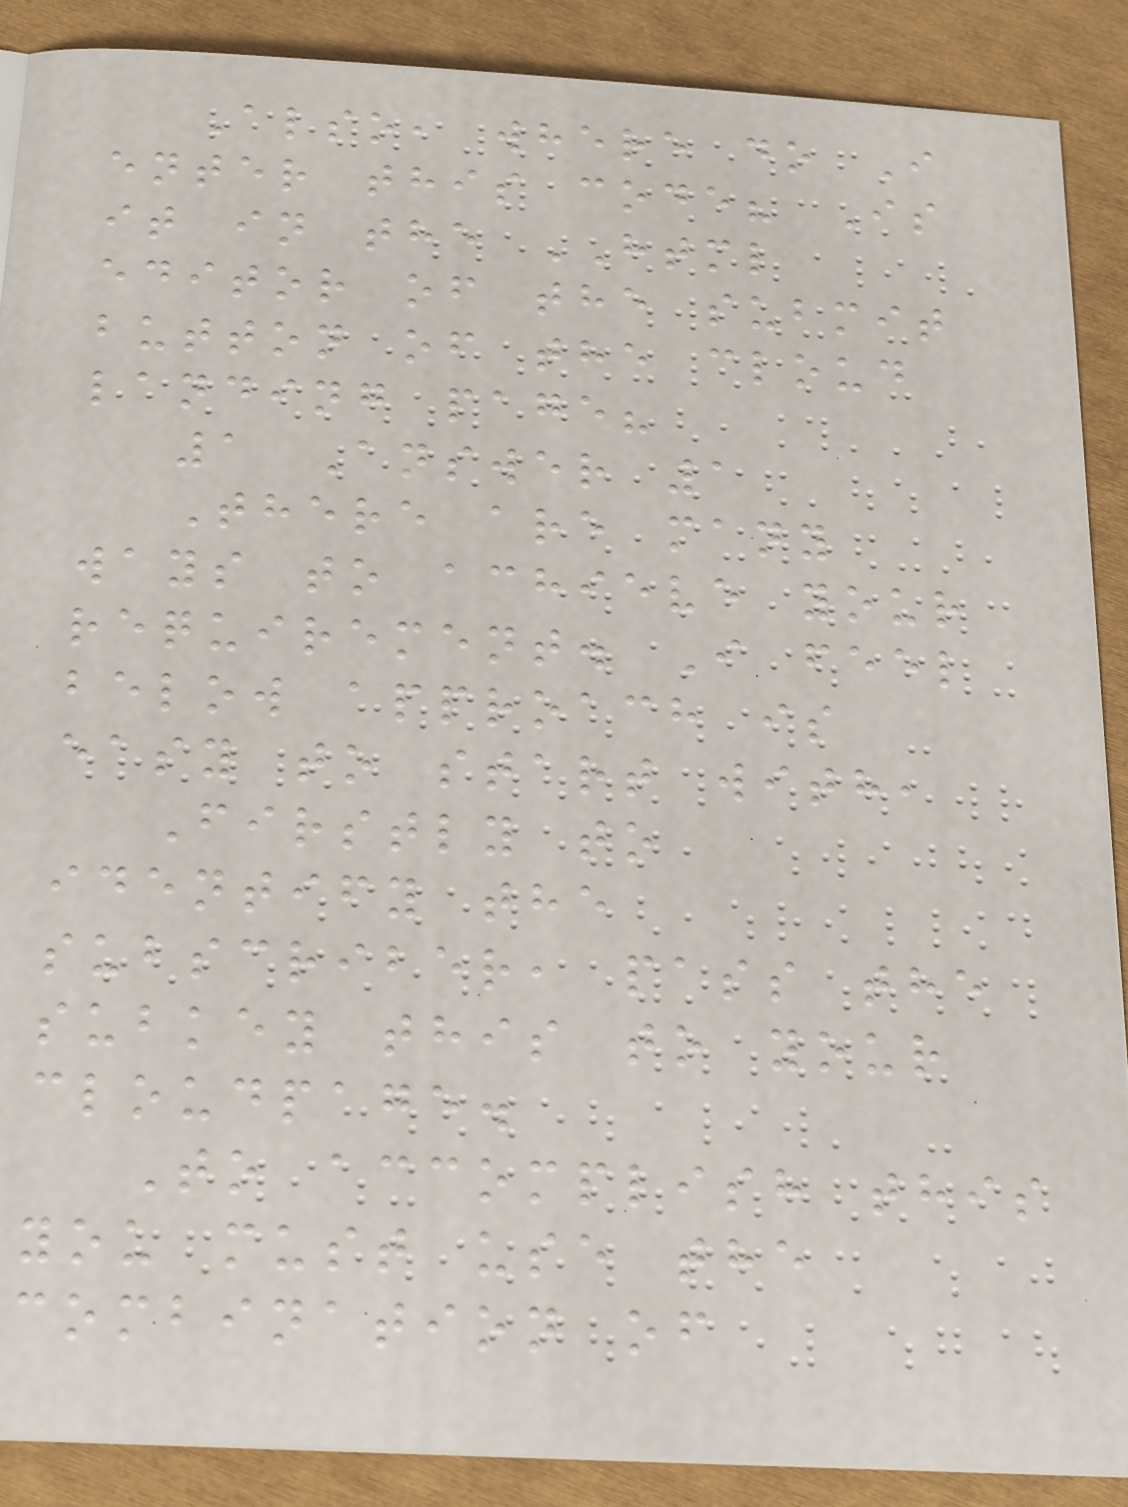Also, where do I
enter this code? Is
it in the HTML
editor of the submit
button of the cloud
landing page?
1 Answer 1
There are many
ways to achieve your
requirement. I feel
below approach is
easy to start with,
Firstly to
identify the
subscriber, pass the
subkey this to your
cloudpage.
To accomplish this
you must use the
combination of
